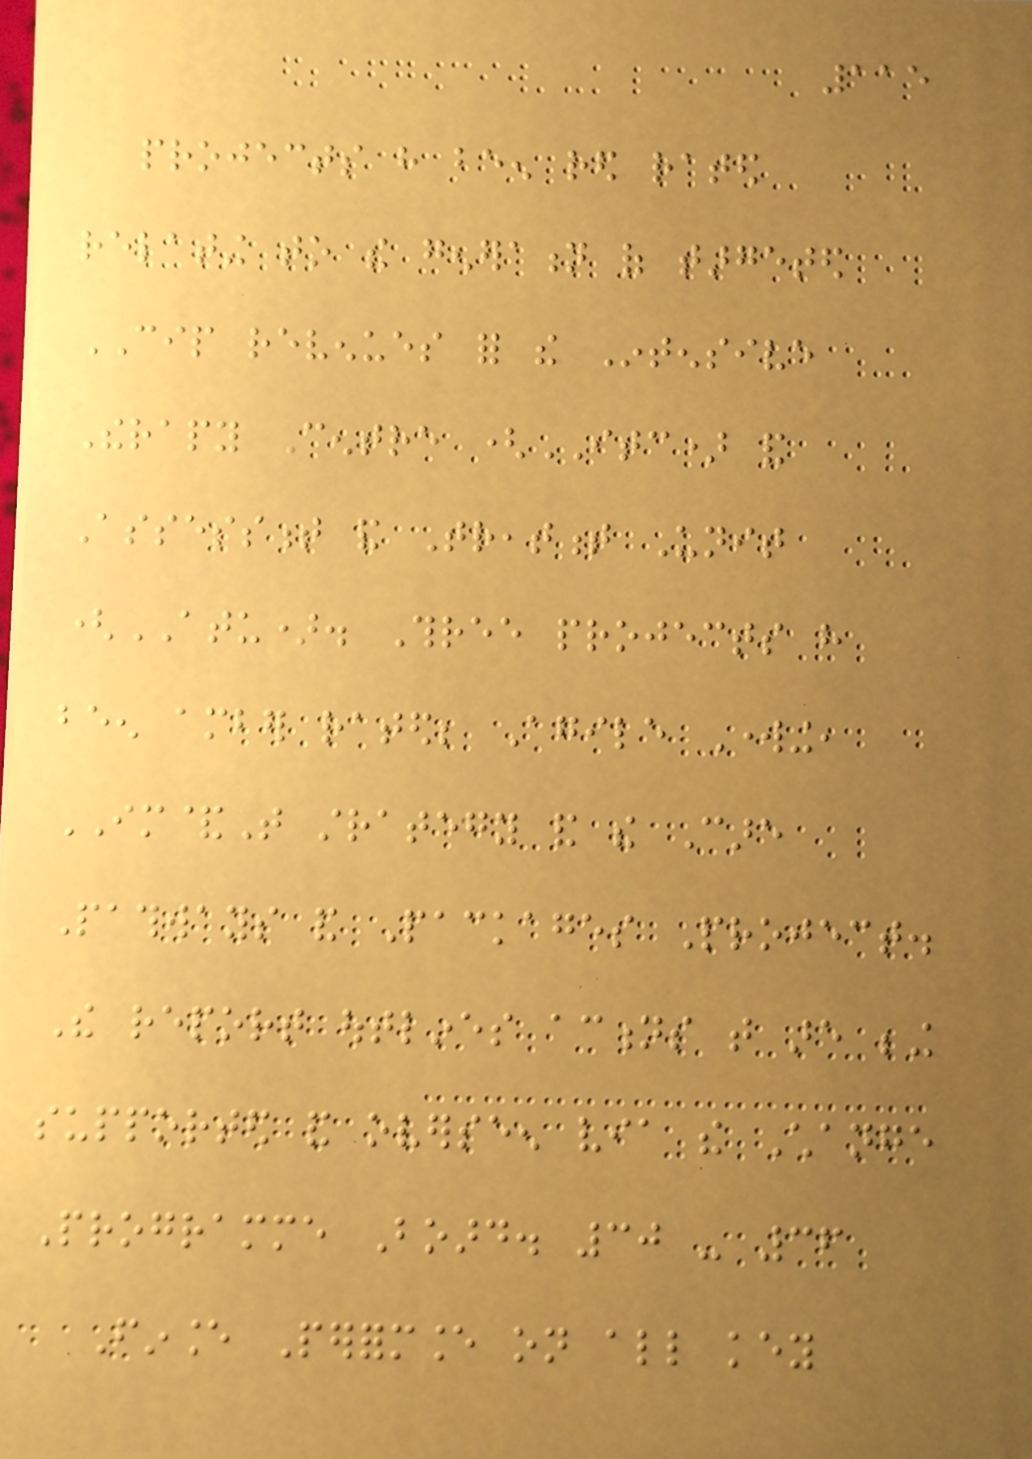115
projects have been red rated
relating to the generation of targeted
CIP revenues for the Intensive
Therapy Centre (ITC) and
Assessment and Treatment Unit
(ATU). Three projects have
been amber rated; Agile Working,
IM&T strategy and the Care
Pathways and Packages Project.
The report outlines actions that are being
supported and overseen via the Change
Programme Board. 30 - 36
Finance Performance on all key
